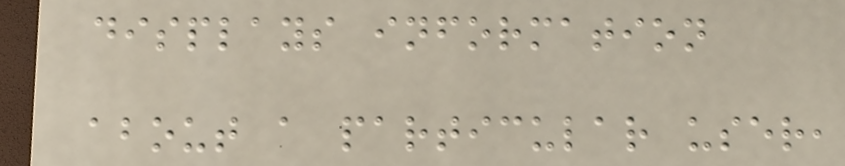displays information
about a particular user,
